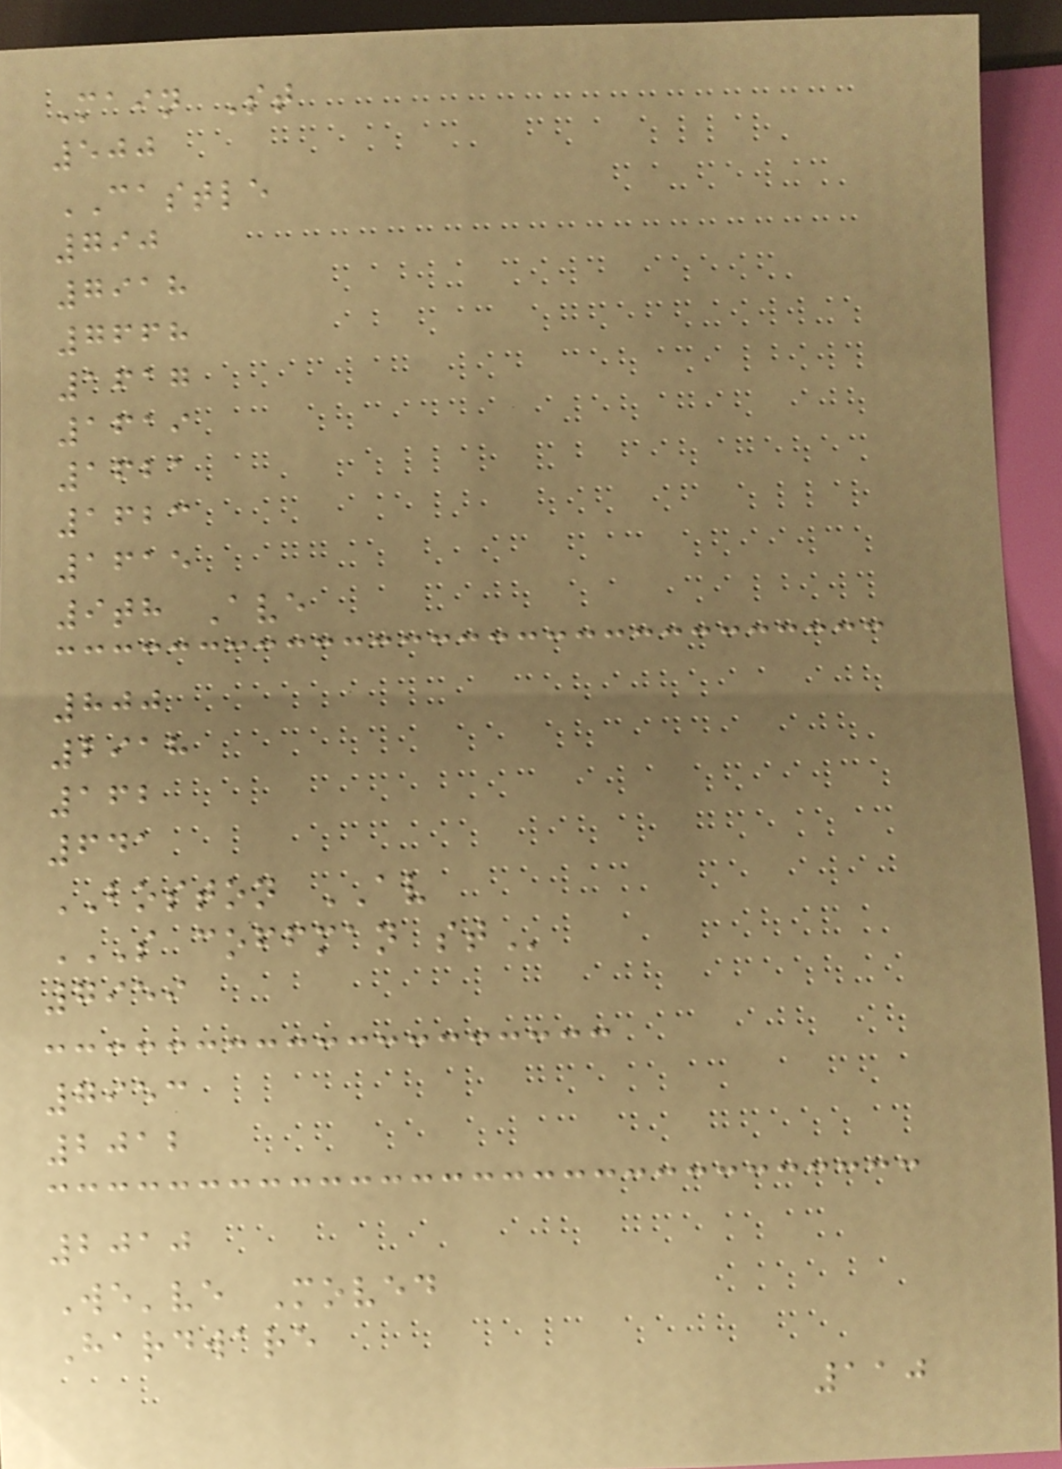Main St
500
CASTLE
790
7918
7668
1617
1619
1621
1623
1615
9th Ave
800
2918
162
641
BOSTON AV
S COFFMAN ST
7959
7953
2012
2010
We've Moved
Hardware
110
